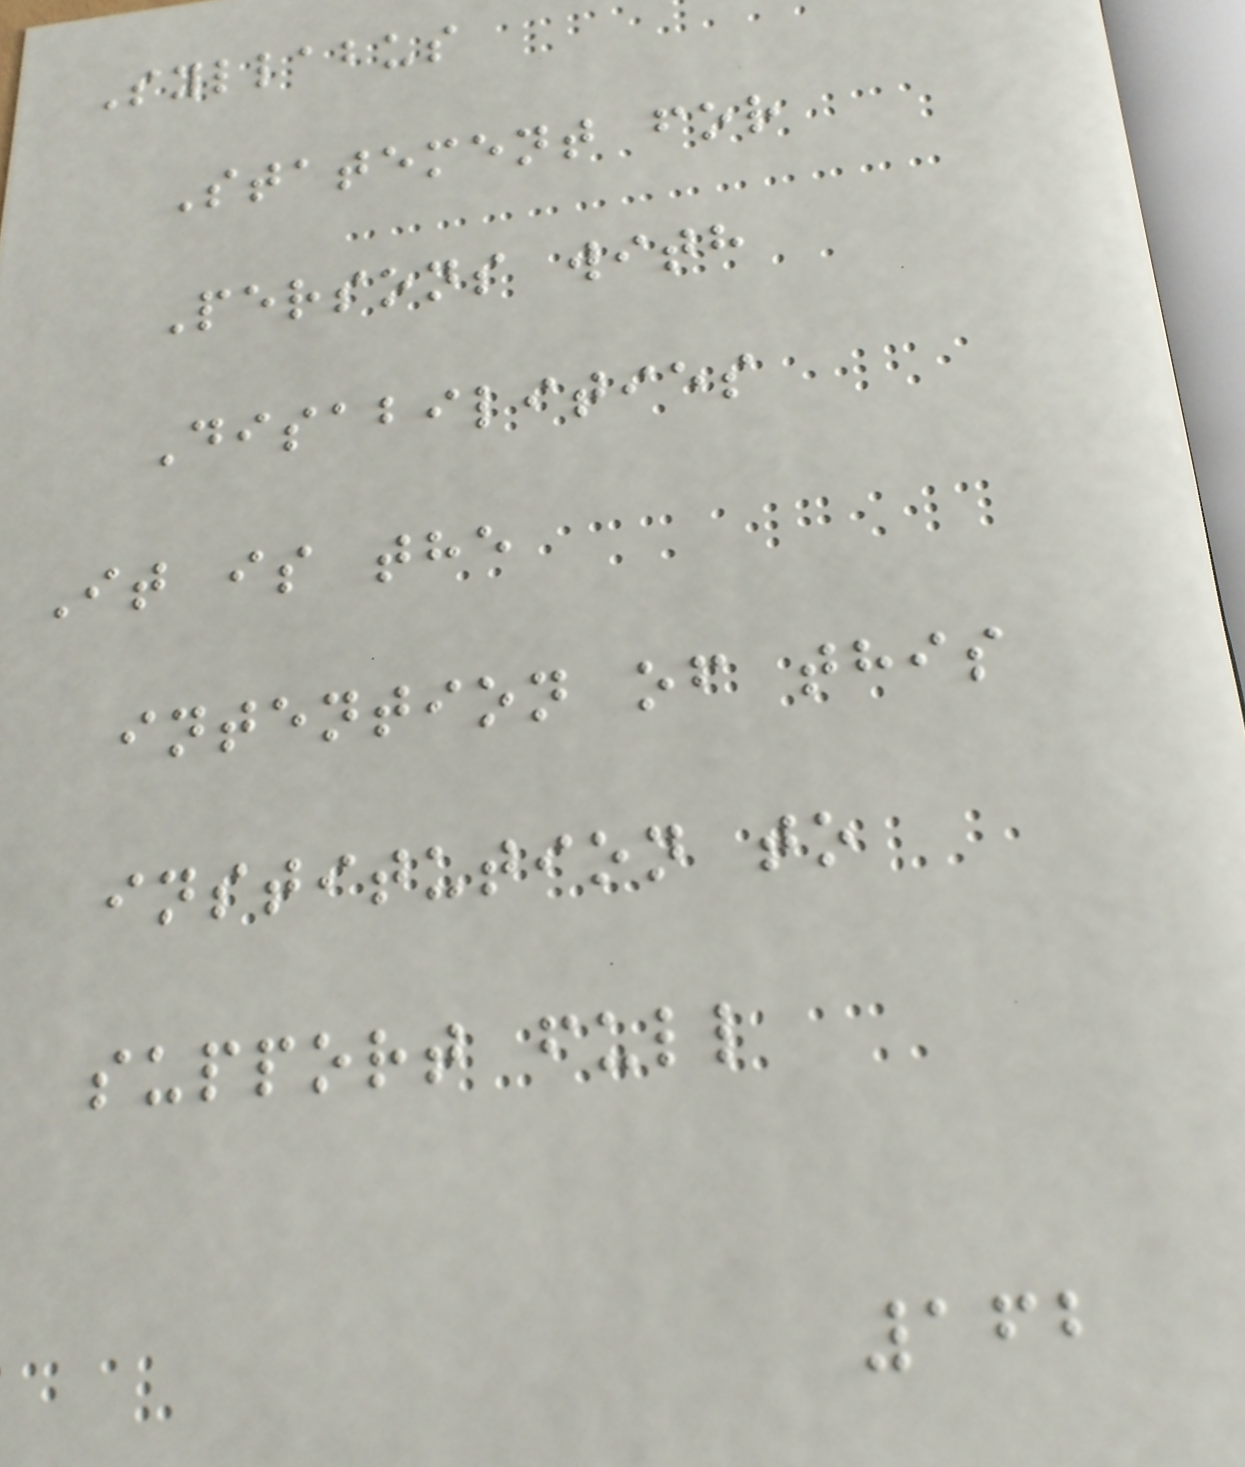Syllabus
Statement for
Persons with
Disabilities
It is the
intention of this
institution to
support full
162
